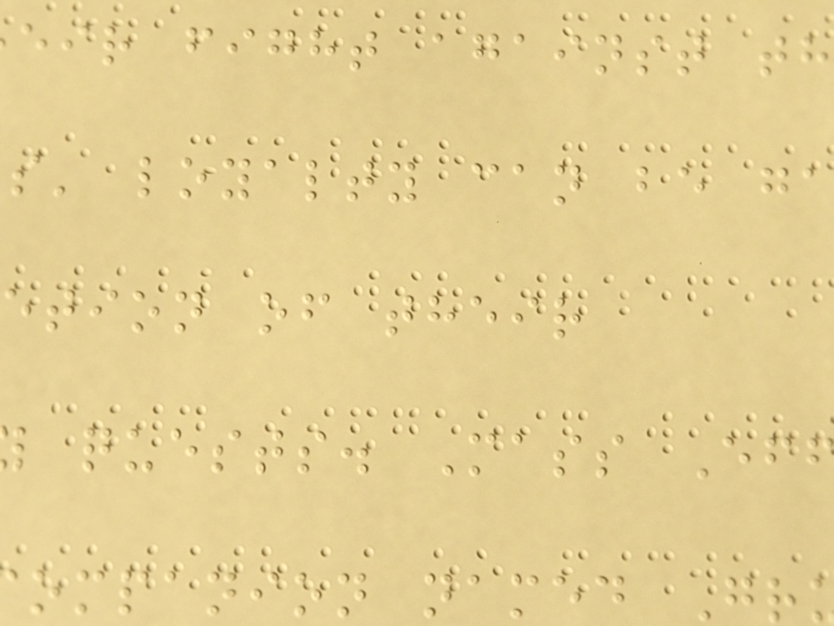eir fight against th
s' loyalty can be ga
etion of their
quests. Mass Ef
ompanion named Gr
